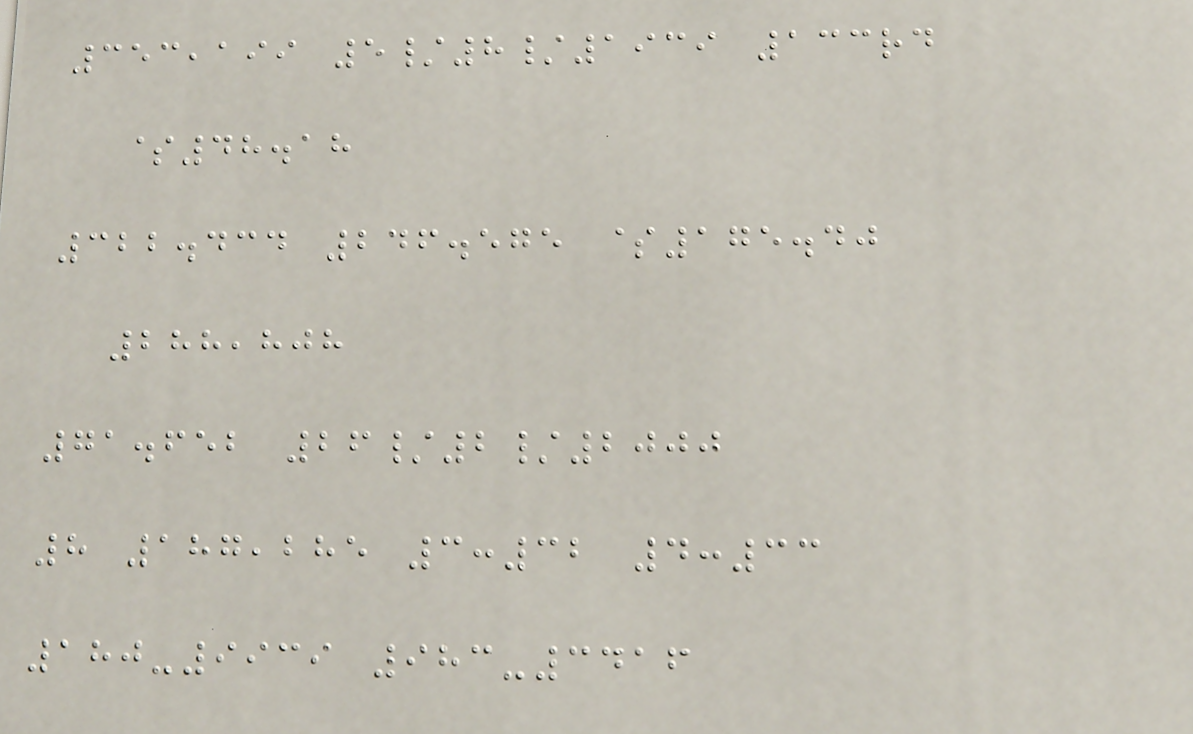353,199 5/8/1939 133rd
$48.18
322.434 246.575 $175.40
288,808
71.652 26/2/2000
8 187,285 3:32 4:33
180-9939 983-3416
